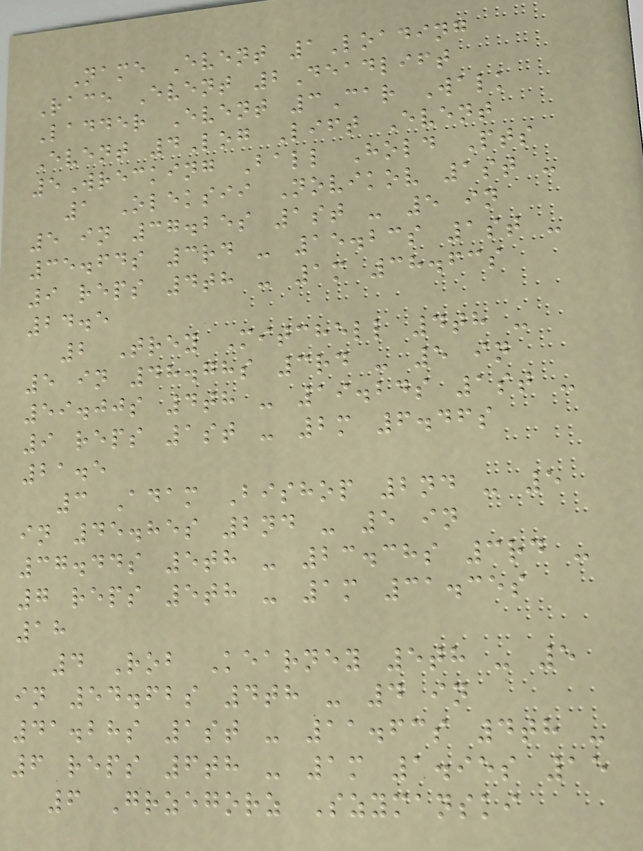Name Event 1Loading
Race Event 2Deadlift
Ladder Event 3Car Walk
Event 4Log Lift Event
5Wrecking Ball Hold Pts
1 Oleksii Novikov 1st -
5 in 37.25s 1st - 5 in
35.64s 3rd - 15.23s 1st -
9 reps 4th - 1m 38.63s
24.5
2 Trey Mitchell 4th -
5 in 48.78s 3rd - 5 in
59.00s 4th - 19.24s 1st -
9 reps 1st - 2m 6.46s
21.5
3 Adam Bishop 2nd - 5
in 45.85s 2nd - 5 in
37.44s 5th - 23.38s 3rd -
7 reps 5th - 1m 31.35s
18
4 Rob Kearney 5th - 5
in 54.62s 4th - 4 in
41.28s 1st - 11.63s 4th -
6 reps 6th - 1m 1.95s 15
6 Grzegorz Szymanski
